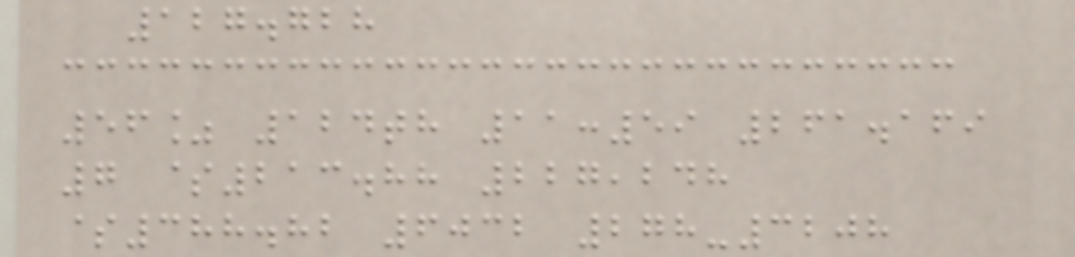127.728
56% 124th 11:59 261.169
7 $213.88 227,248
$388.82 6032 278-3208
